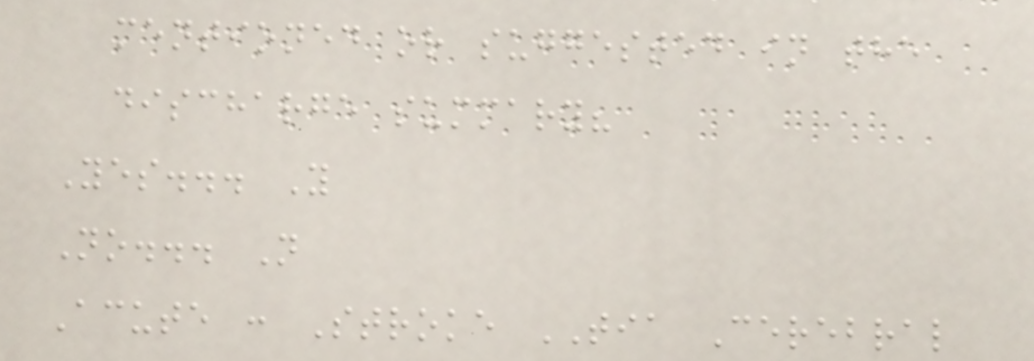mentioned or suggested in the
discharge summary?
Yes... Y
No... N
Acute : Stroke TIA Cerebral
